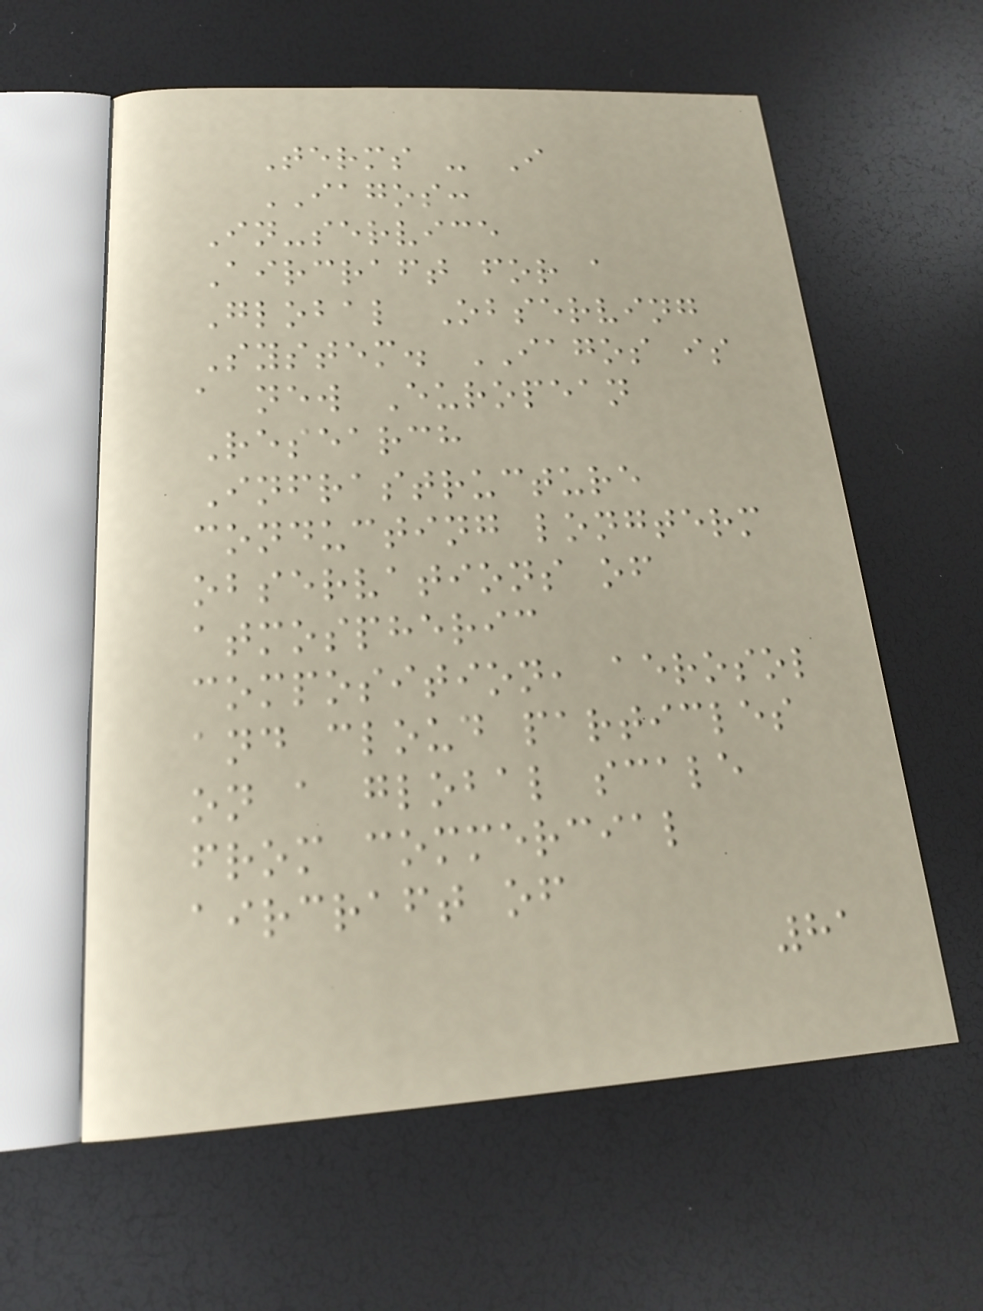Terms - I
IAGOS:
In-service
Aircraft for a
Global Observing
System. IAGOS is
a new European
Research
Infrastructure
conducting longterm
observations of
atmospheric
composition, aerosol
and cloud particles
on a global scale
from commercial
aircraft of
81
